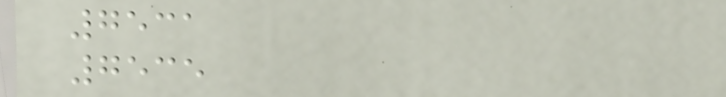7531
7535
